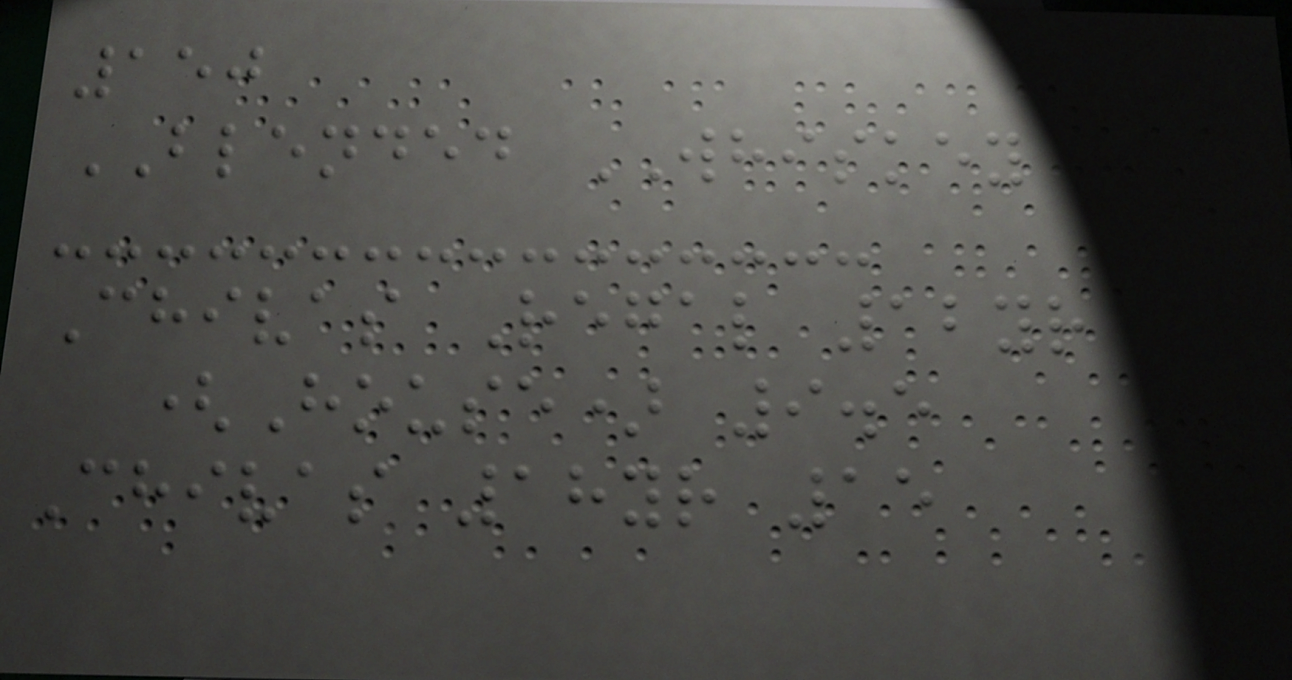150
BLENDED WHISKEY
Chivas Regal 12yr
(House) 9.5
Chivas 18yr 15
